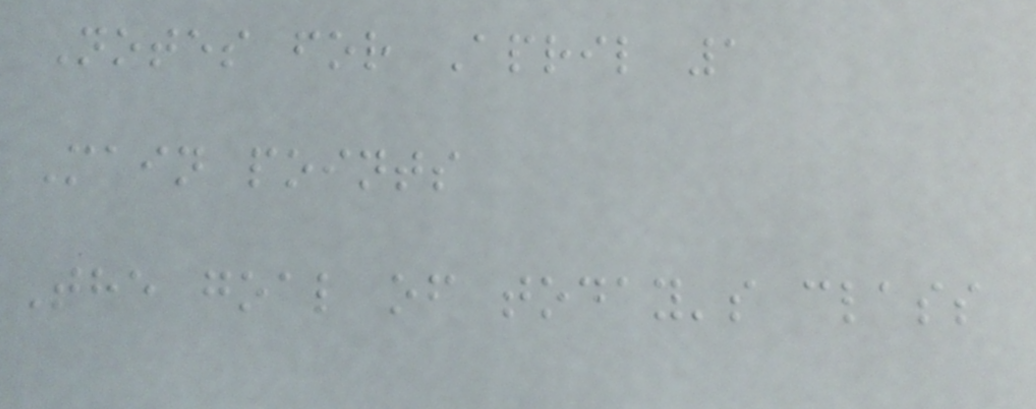Notes for April 1
Main points
The goal of today's class
